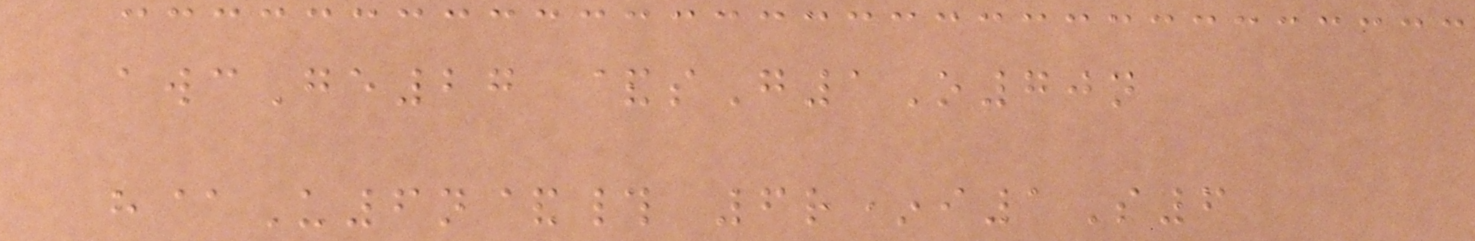awcGe27 &sG1O70n
h@U6n&# 6r*i1S6
